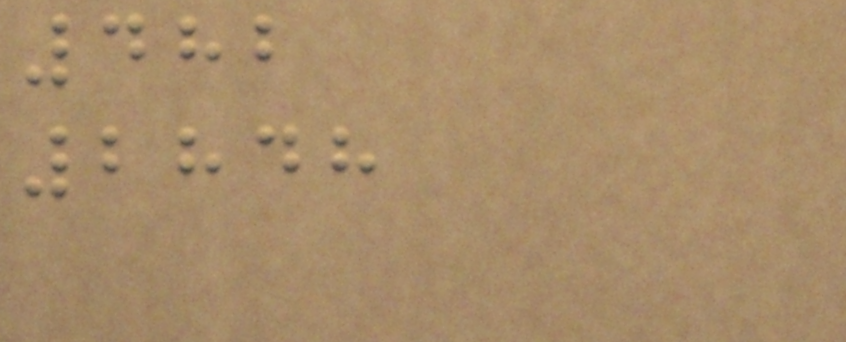482
2848
